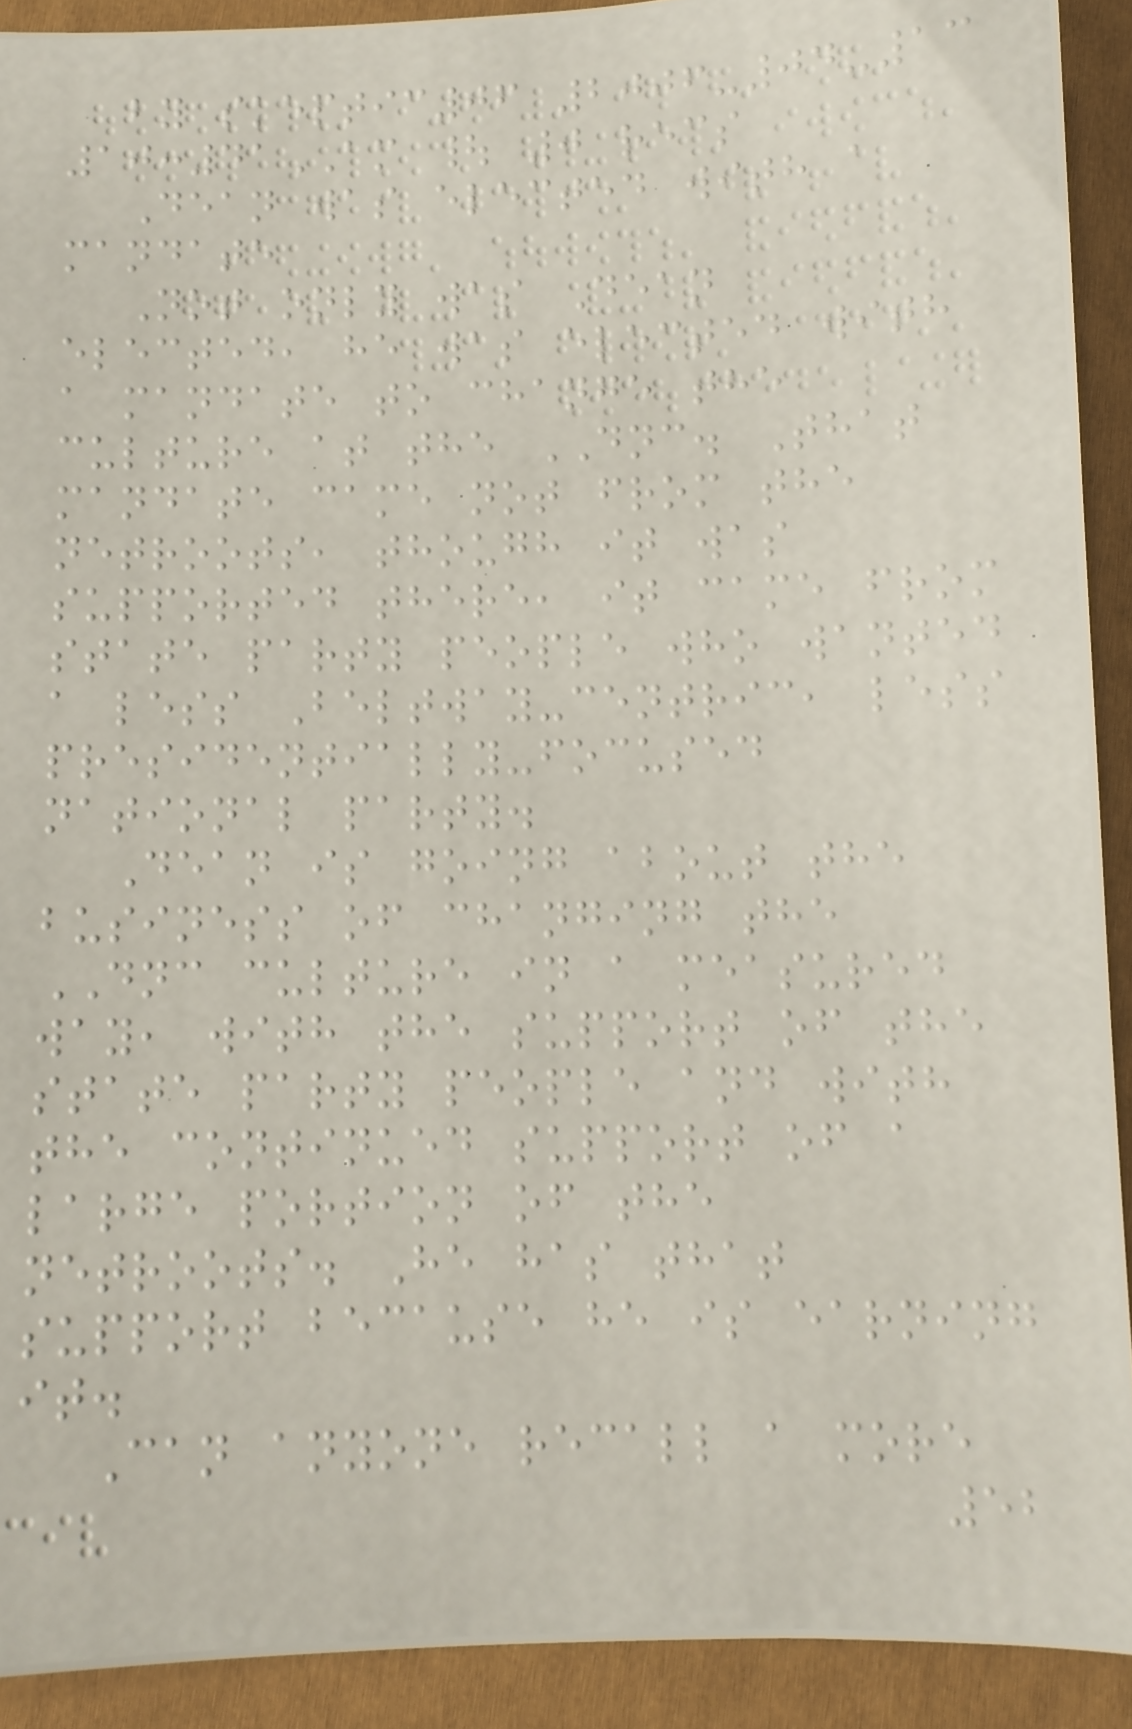by skeptic06 2006-04-13
10:41AM | 0 recs
Dean was elected with a
mandate
Not only was Dean
elected, he was elected with
a mandate to change the
culture at the DNC. That
mandate came not from the
netroots, though it was
supported there, it came from
state party people who wanted
a less Beltway-centric, less
presidentially-focused
national party.
Dean is going about the
business of changing the
DNC culture in a measured
way, with the support of the
state party people and with
the continued support of a
large portion of the
netroots. He has that
support because he is earning
it.
Can anyone recall a more
52
